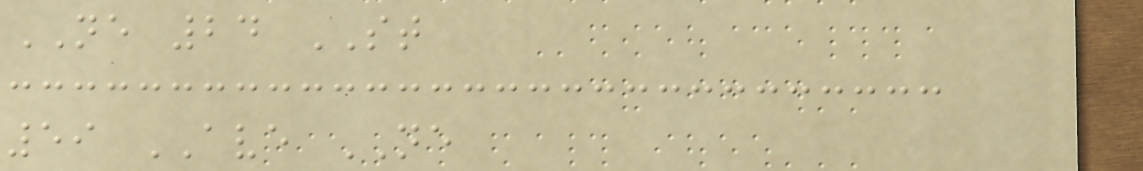NE 24 ST
59 AVE NE
